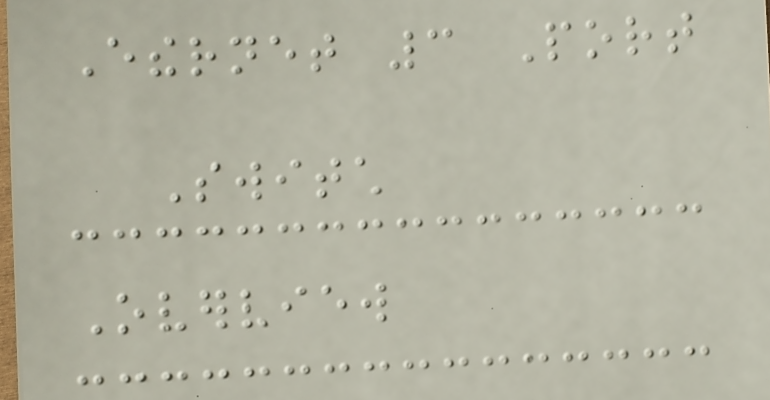Ethernet 3 Port
Switch
Overview
